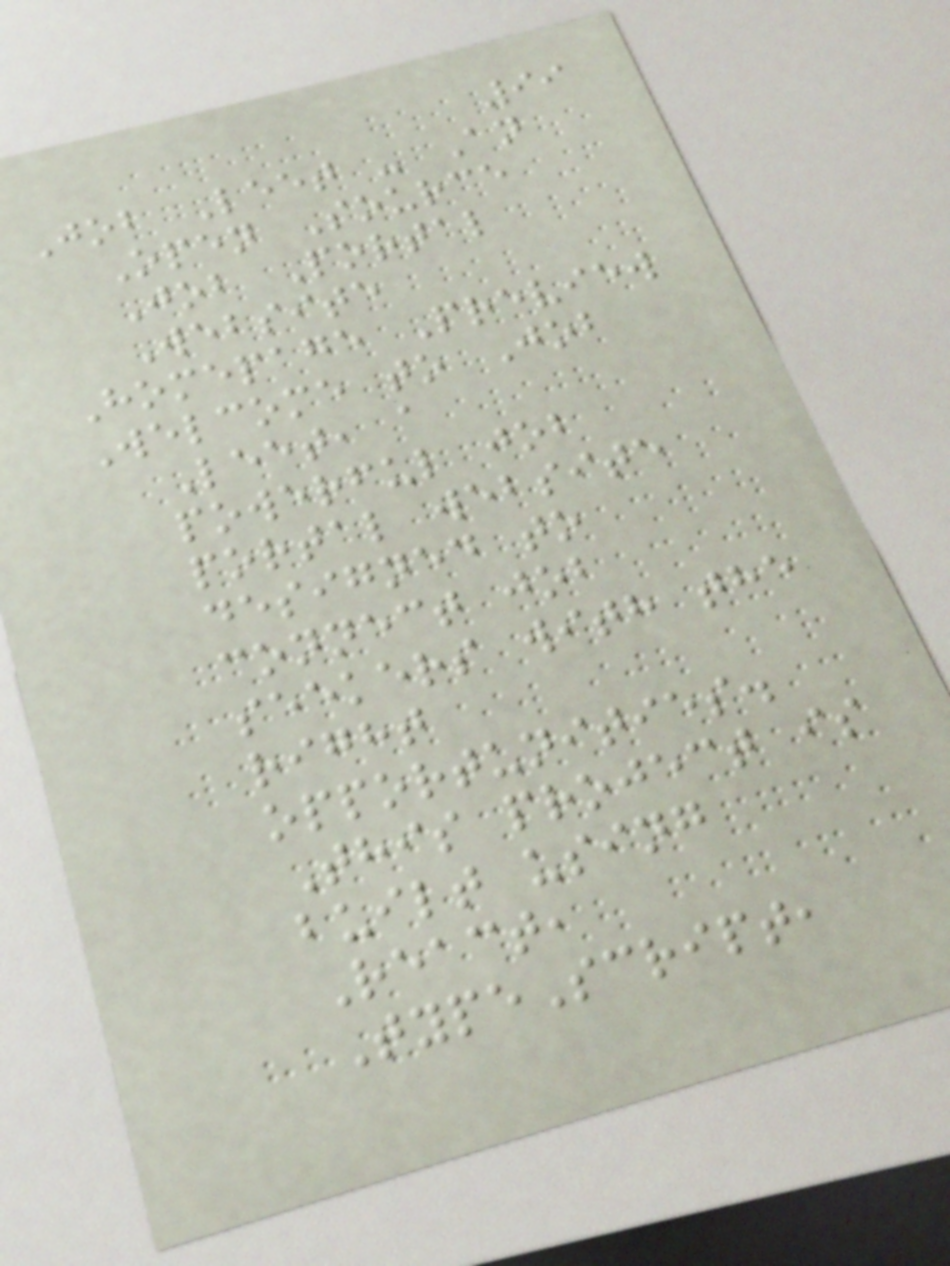99
Job Leet - An
Open Source
Job Portal
Website
Homepage Preview
Welcome to Job
Leet, a
powerful job
portal website
designed to
connect job
seekers with the
right
opportunities.
This project is
built using
React,
TypeScript,
